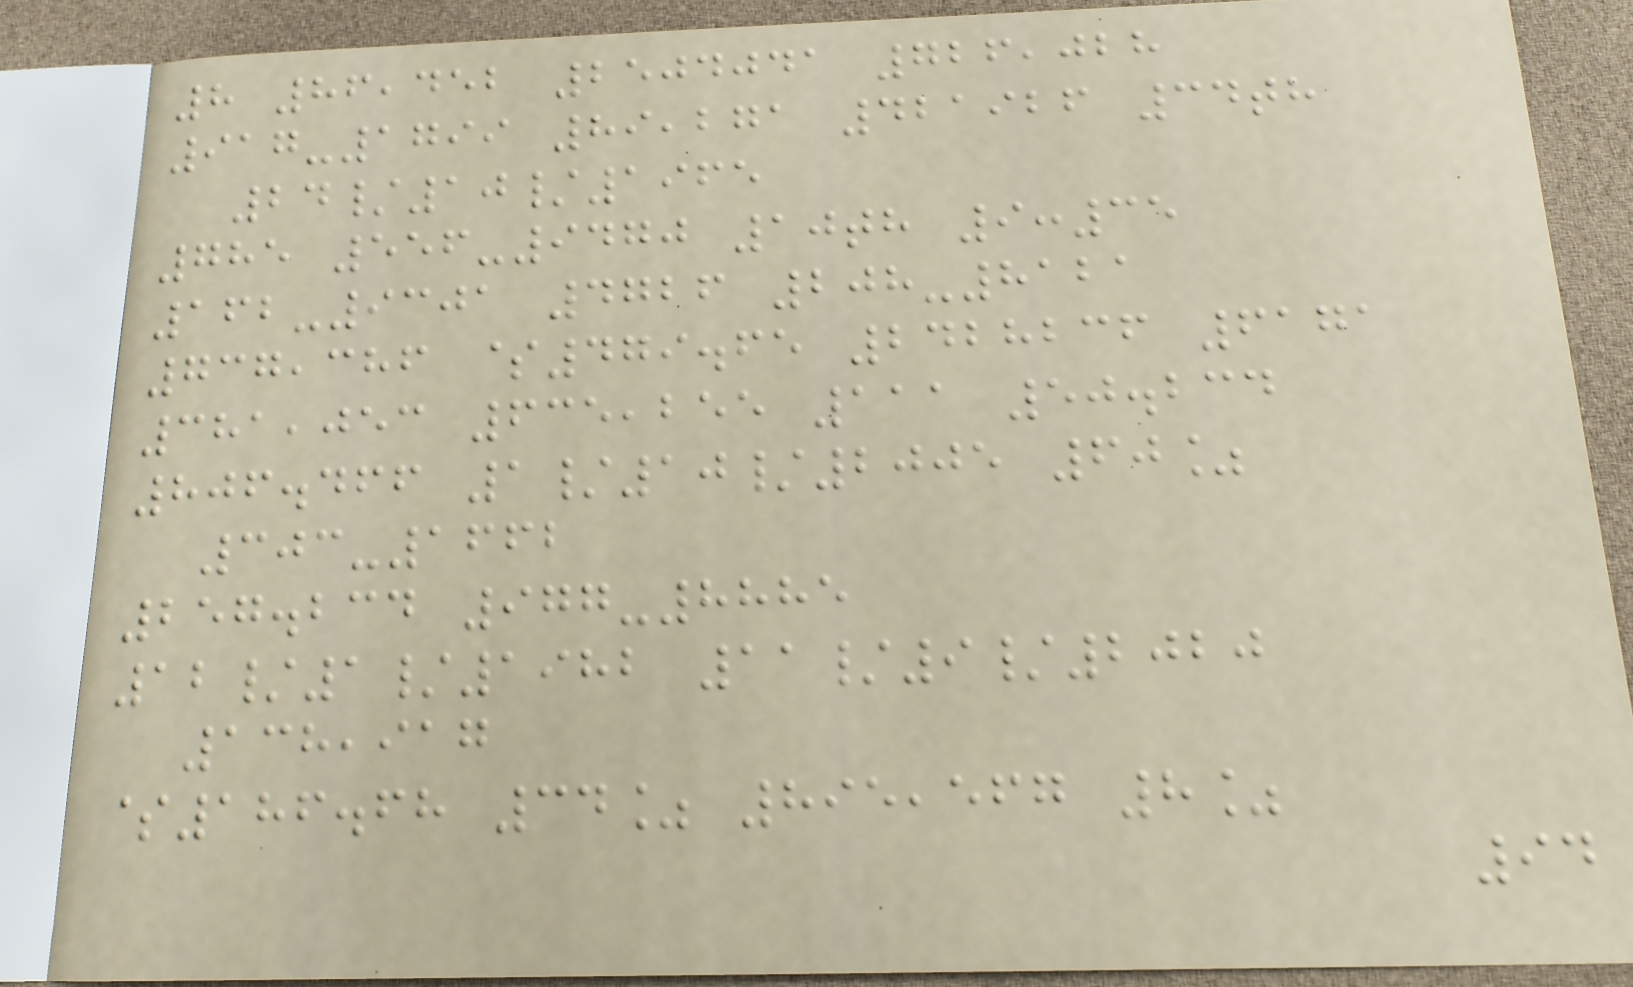8 86,452 2504041 726,028
917-1799 89,271 421926 34th
24/10/1965
785 556-9470 10th 9:35
162-9301 4726 208-8121
737,386 $479.65 2428236 6171
381,053 635,255 111 50.234
806.466 1/10/2005 60%
303-1662
257.234 977-8885
12/1/1982 11/9/2020
138,917
$186.68 34% 895,567 8%
94
